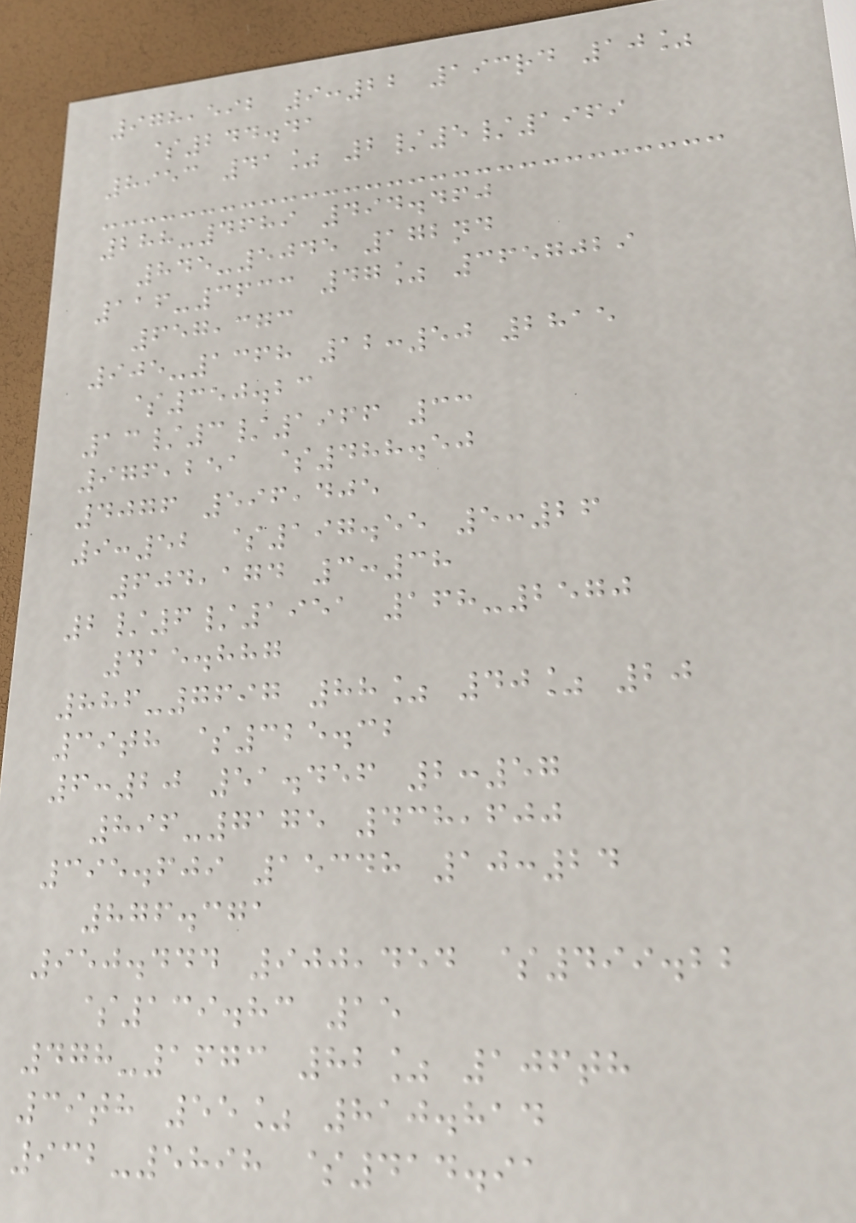978,592 9:22 193rd 10%
$244.41
8953 41% 2/5/1969
288-4689 494.460
845-5045 172nd
116-3633 47% 3657029
657,373
905-1368 12:50 2815
$350.23
13/3/1966 33
976,251 $488.50
4076 596,405
9:52 $197.55 5:26
604,174 3:38
2/6/1951 168-2570
415.887
886-7697 88% 40% 20
39th $325.32
6:20 51.456 2:57
896-7175 438,600
395.609 15348 10:24
876.371
950.444 900,454 $499.22
$139.83 15
478-1673 82% 106th
39th 55% 810.814
932-5898 $414.91
